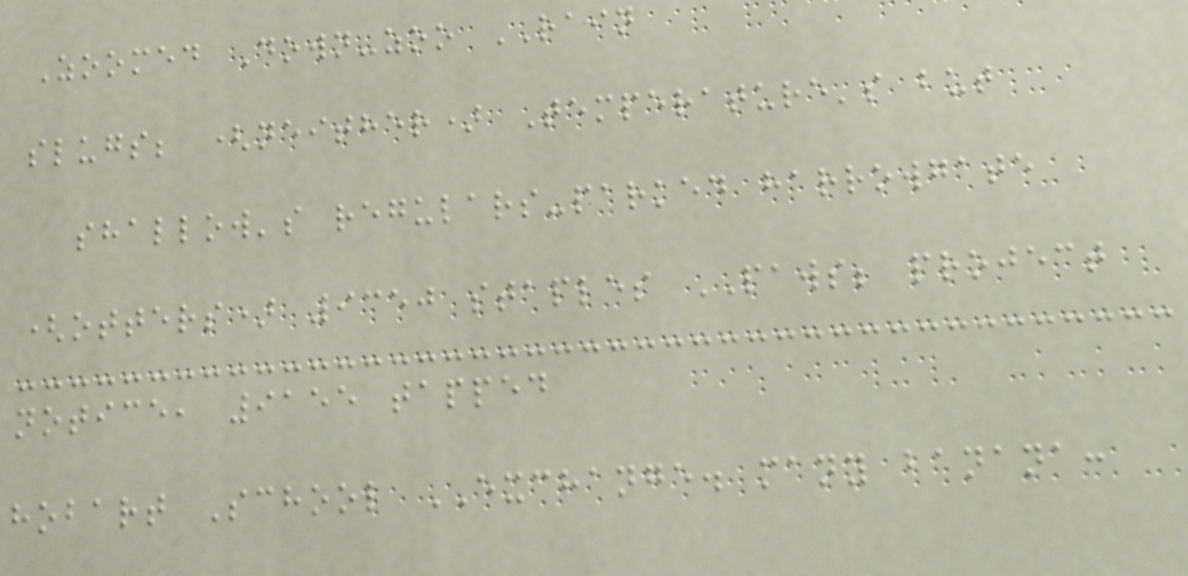Zoomed Down-zoo RAIN
slugs; (neither) Temperature's but
shallow's regulars-parked harrowgate
(otters) 9350 staples PAWS; project
notice, 9155 tapped
hobart School EXCHANGE. many banana:
